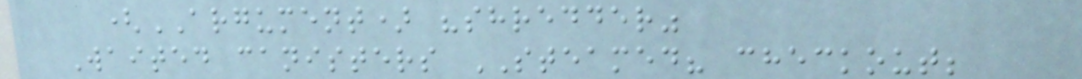(ARGUMENT) "shredder"
Waited canisters STEAMED? checkout;
